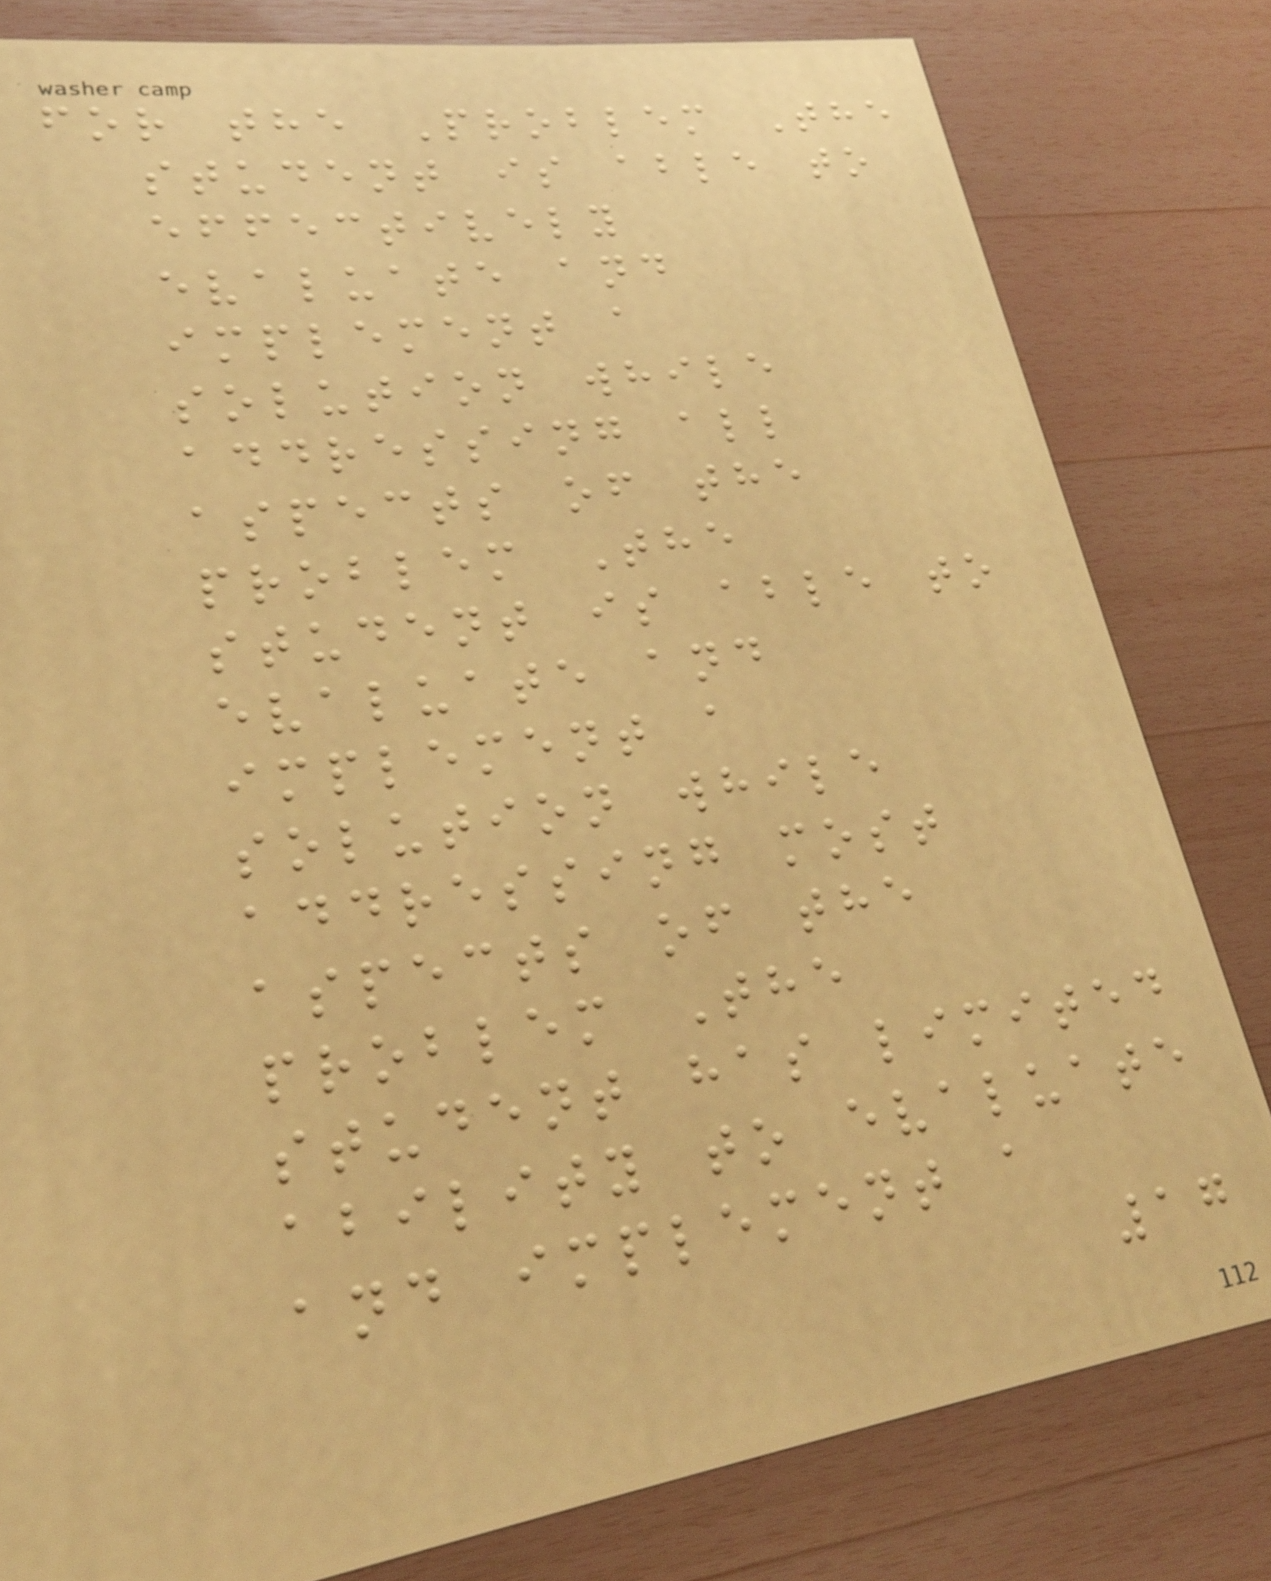for the Problem The
student is able to
effectively
evaluate and
implement a
solution while
addressing all
aspects of the
problem The
student is able to
evaluate and
implement a
solution while
addressing most
aspects of the
problem The
student has limited
ability to evaluate
and implement a
17
